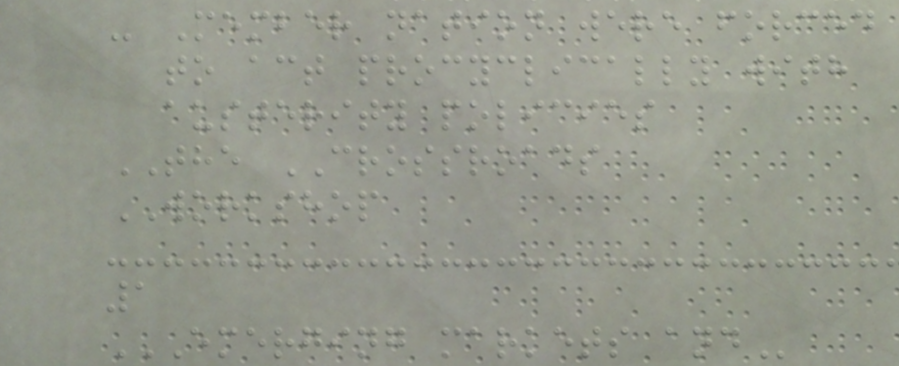- Member nation were forced
to act procyclically with
austerity policies
THE CROSSROADS
WORKSHOP
1
EMERGING MARKETS AND
